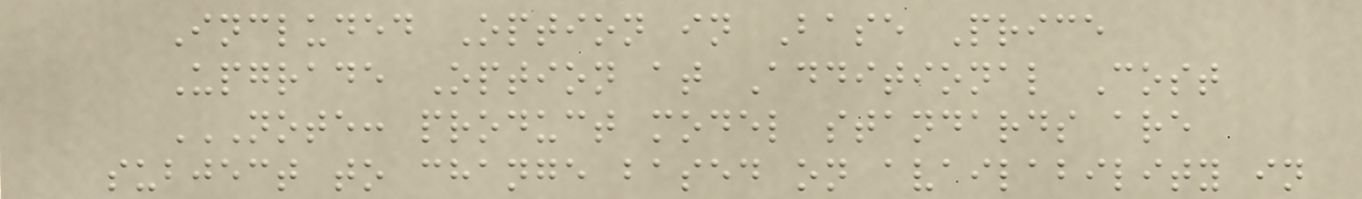Included Option in Base Price
Upgrade Option at Additional Cost
NOTE: PRODUCT MODEL STANDARDS ARE
SUBJECT TO CHANGE BASED ON AVAILABILITY IN
